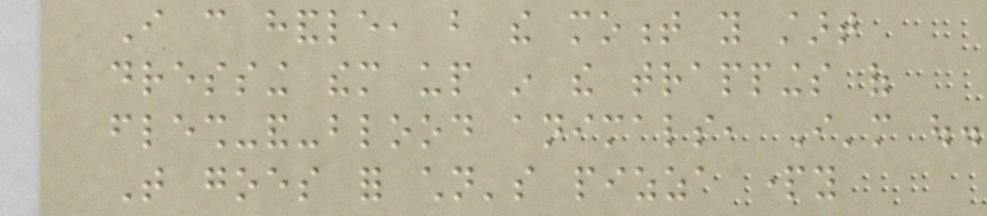I can handle, but the moment you start
dressing them up in the trappings of
flesh-and-blood animals, I'm out.
That goes for children's pizza party
